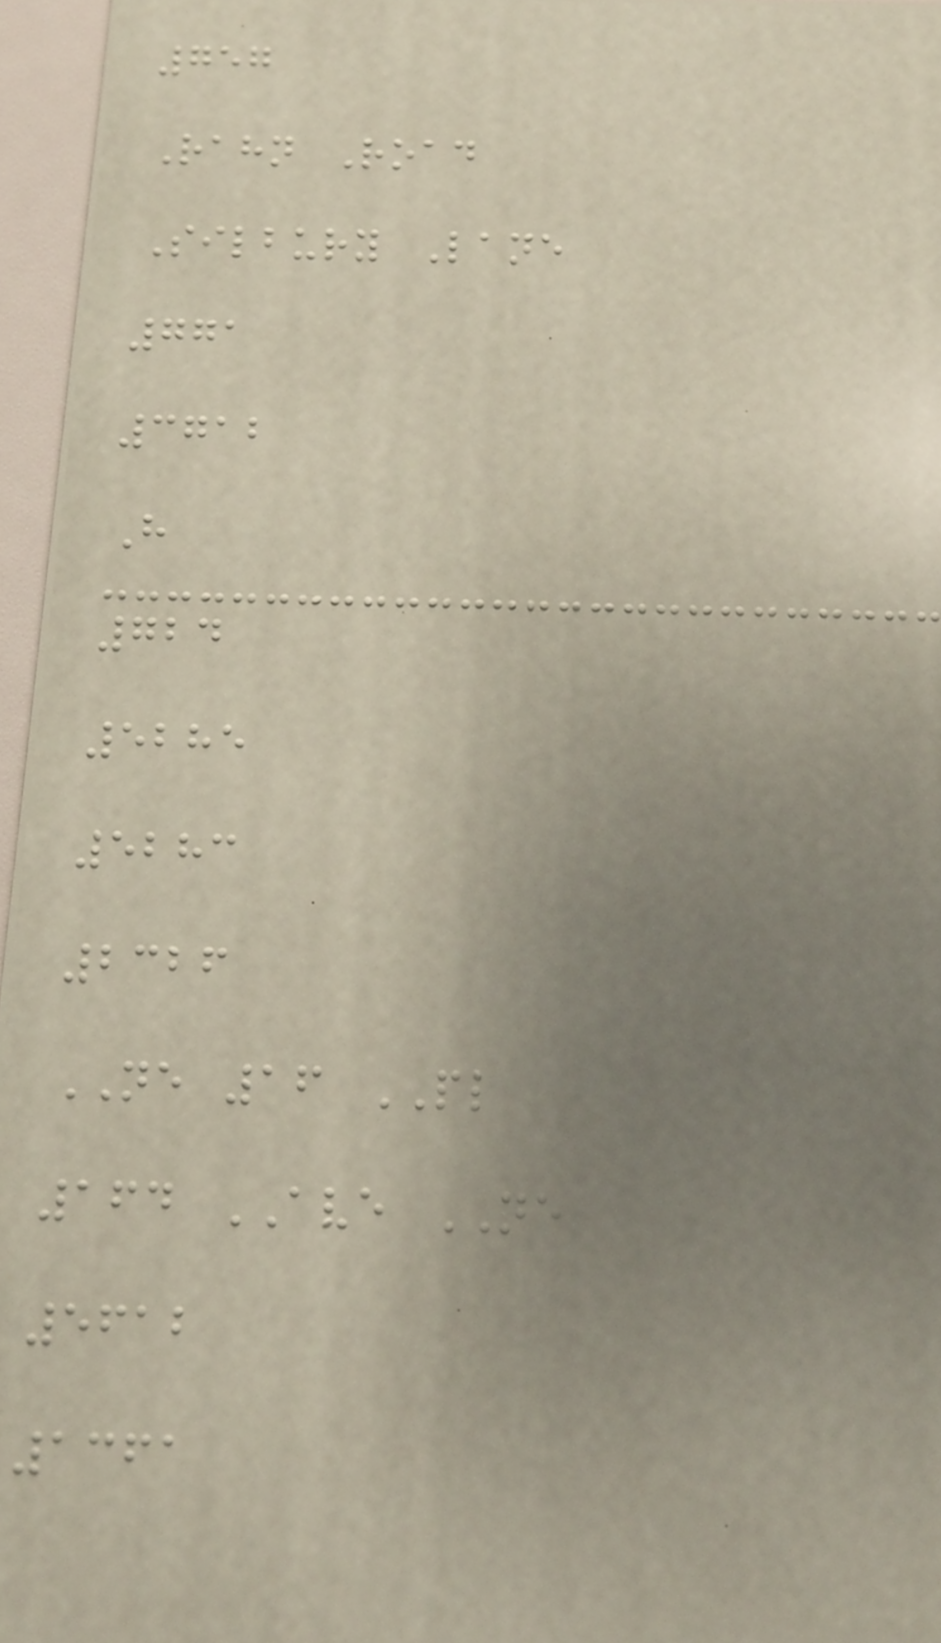757
Rahn Road
Silbury Lane
771
3712
H
724
5285
5283
2326
NE 16 PL
164 AVE NE
5612
1361
